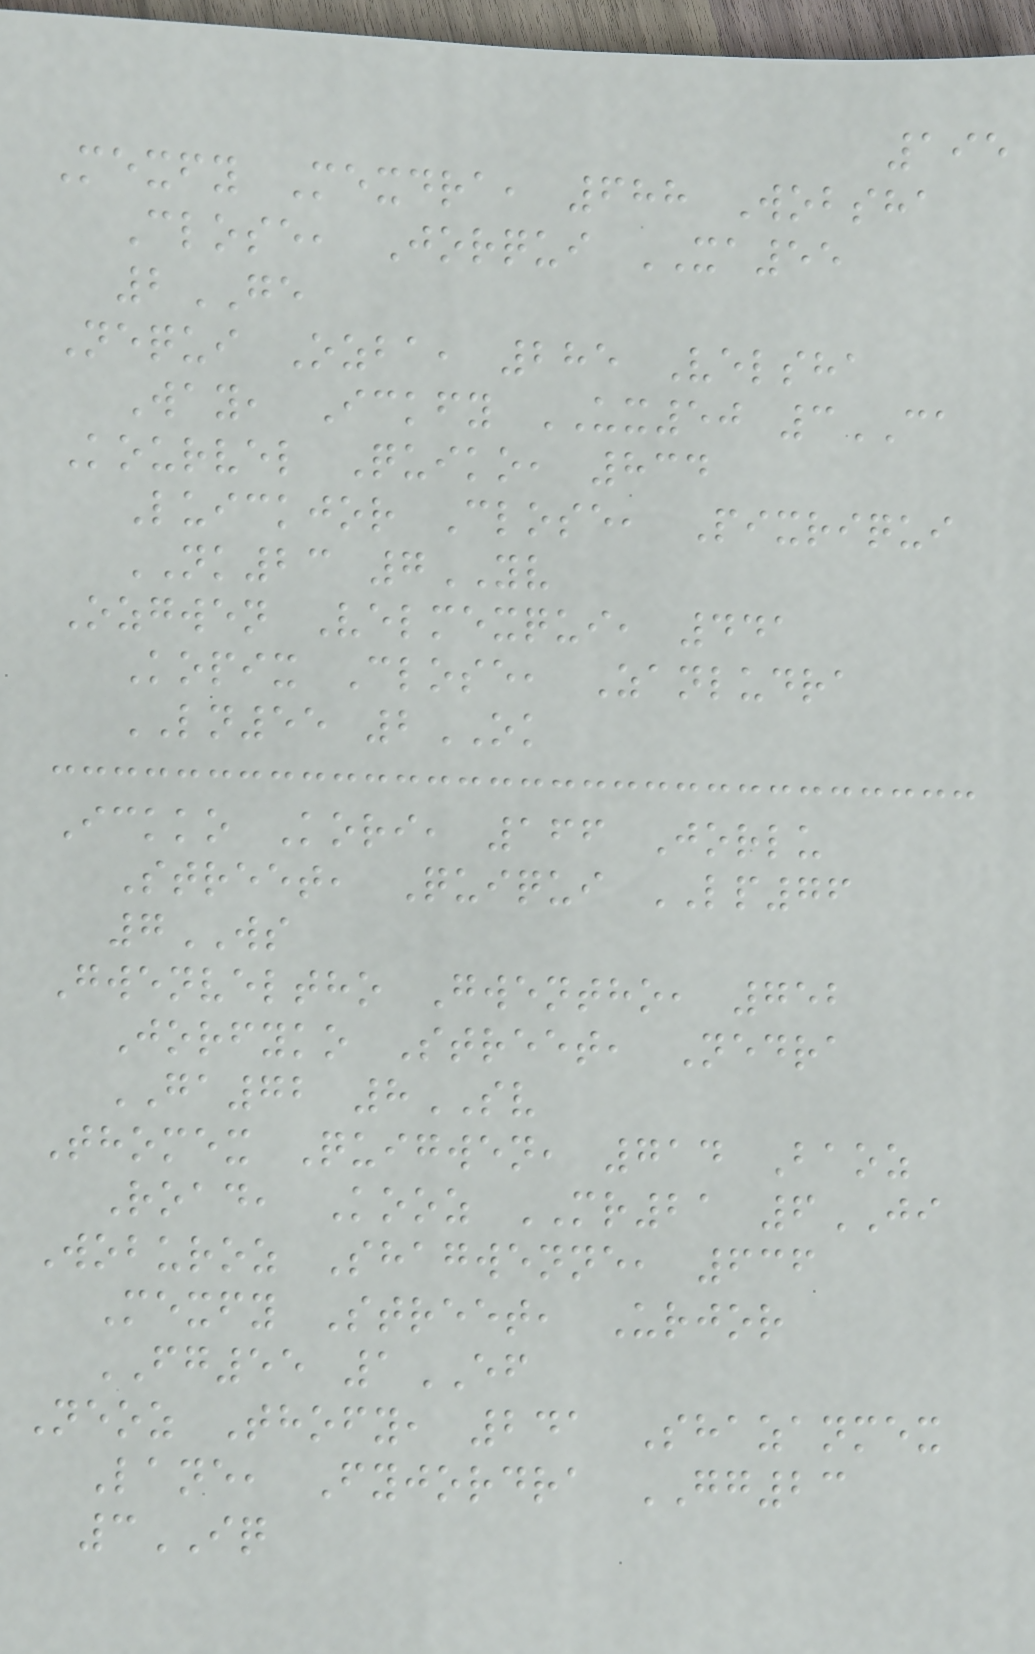195
Mexfy Mexdra, 688 Wobsha
Close, Jorqui XA55
2GE
Nequi Ozba, 285 Velsha
Way, Ickfy UX50 3CA
Kourvel Quiko, 834
Luickjor Close, Pixriqui
NK23 7YV
Ozgwen Velmexqui, 441
Kopix Close, Zanludra
LN55 2OK
Ickko Kori, 166 Jorlu
Street, Quiqui LP76
7WS
Gwenveltho Gwentho, 752
Jorfyko Street, Nedra
GA72 8SV
Thomex Quigwen, 714 Baoz
Road, Kooz MR21 6JI
Woburoz Shagwenne, 636
Mexfy Street, Urjor
FG55 1EF
Neoz Thofy, 241 Shazanmex
Lane, Fyjordra GG23
3IQ
